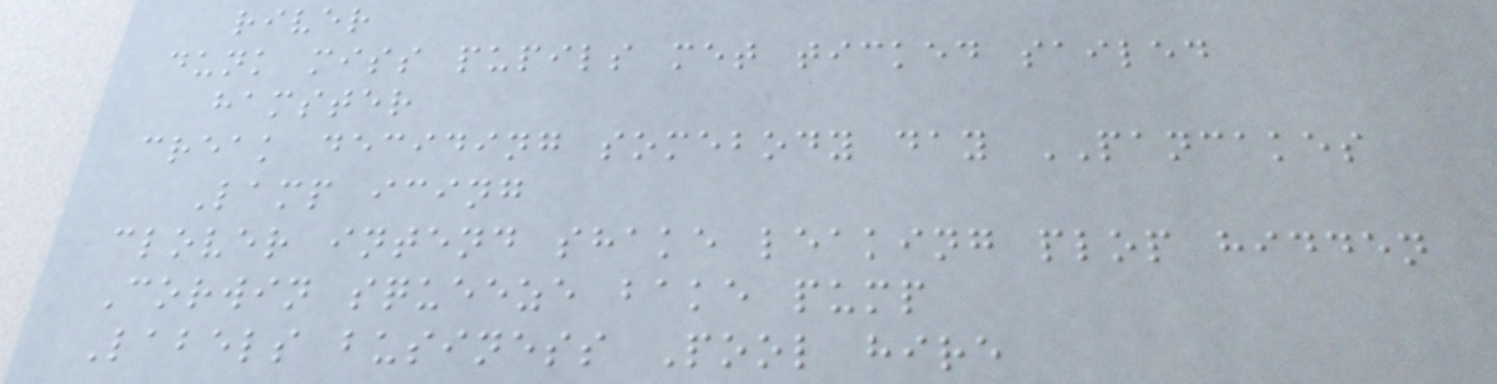river
dunk miss pupils met ticked sailed
hamster
creak deciding somebody day PANCAKES
Lamp icing
clover intend shake leaking plop hidden
Corwin squeeze bake pump
Labels business Pool hire
